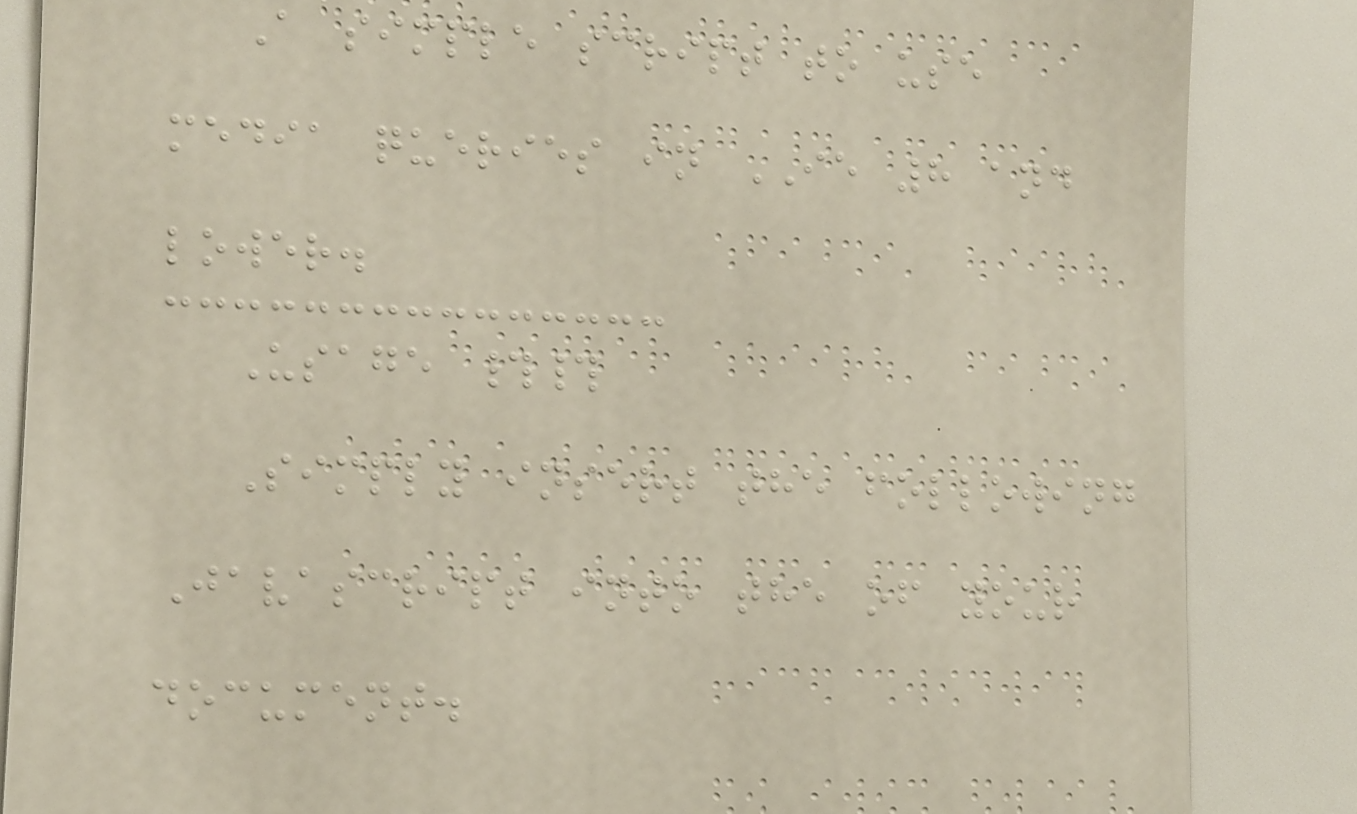A simple script to use
media queries in IE 8 and
lower.
Usage ##
Simply insert the following
Javascript into the of your
document.
